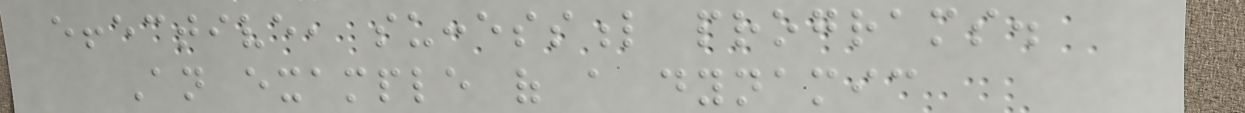effective, successful programs.
An example of a dynamic
